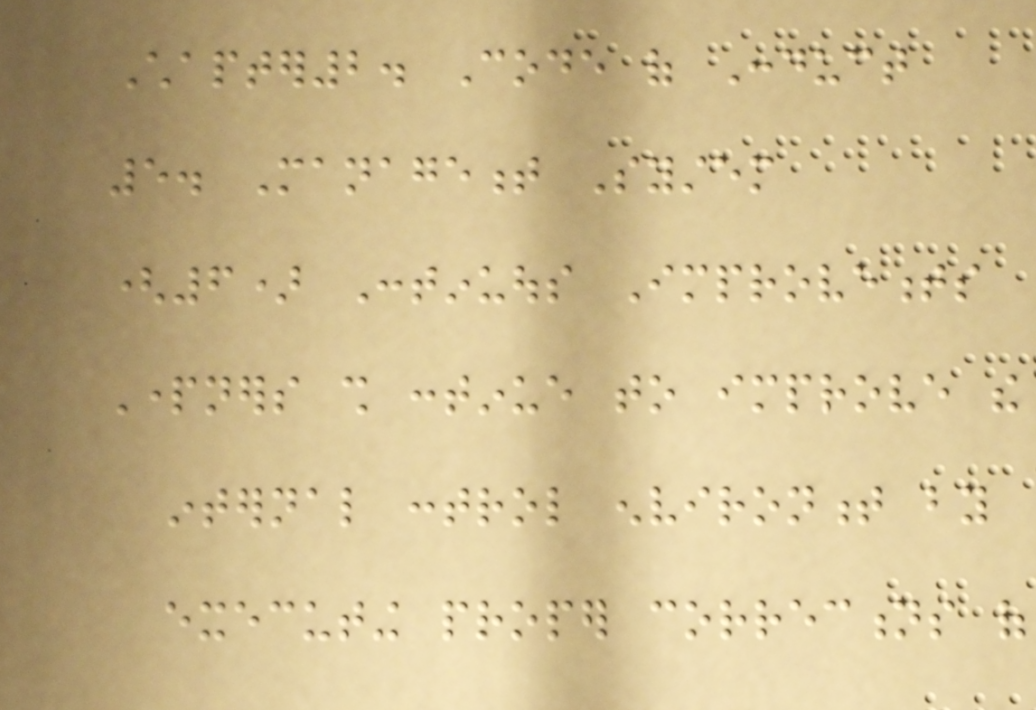Chapter2. Code of Conduct
5. Management System
(6) Continuous Improvements
Partners shall continue to improve the
internal control environment by
executing proper corrections of
